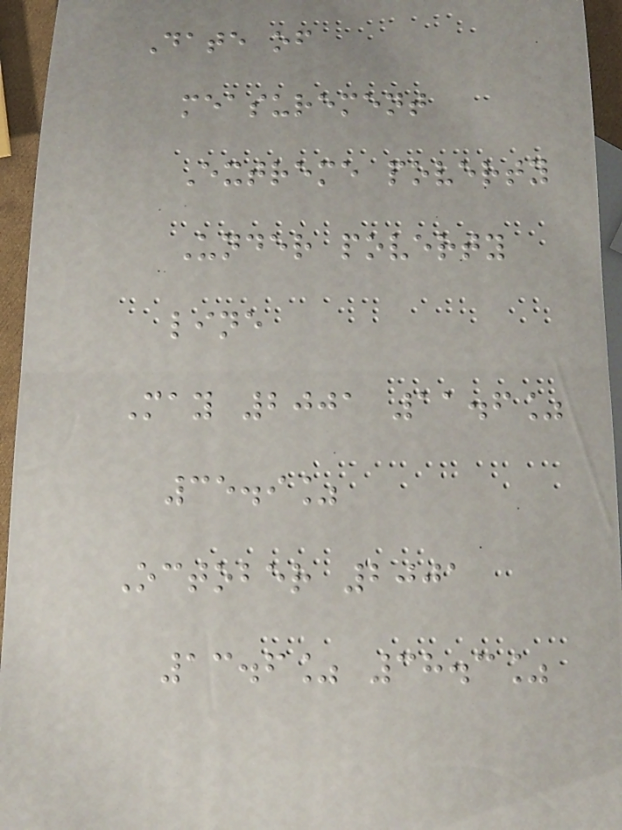Date of
measurement
Extreme poverty
Under poverty
line
May 2001 11.6%
35.9%
October 2001
13.6% 38.3%
